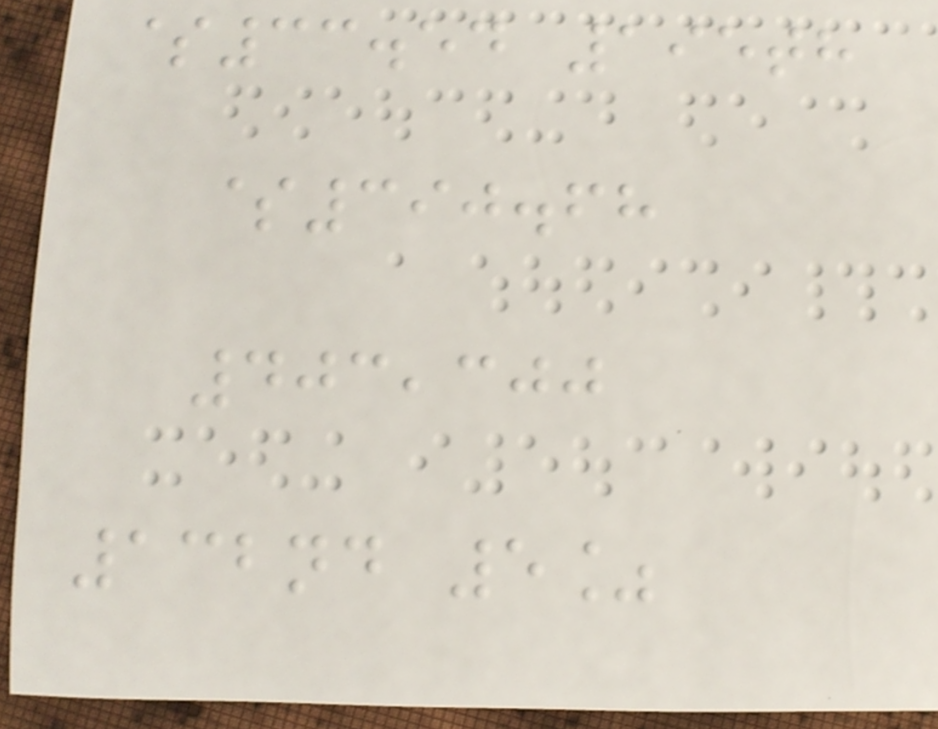$33.54 195th
$390.68
403,300
132nd 5%
